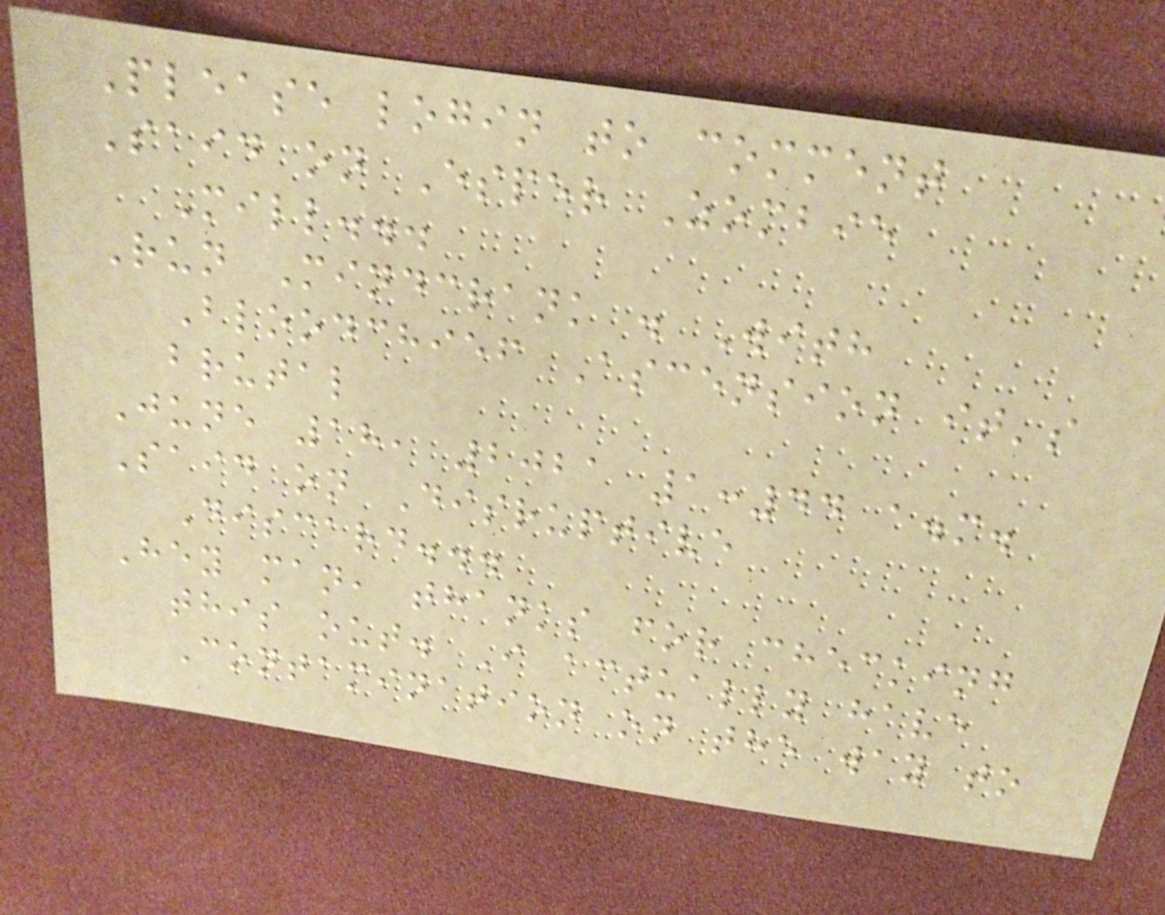Please login to comment
Said on Esper Zombie
Mill...
Run Mindcrank . With
Bloodchief Ascension it's
brutal
June 18, 2021 1:44 a.m.
Said on Disruptive
Discard...
Hey man, thanks for checking
this out. I actually have
Contamination on the way to
